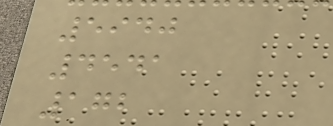5940
4541
172
